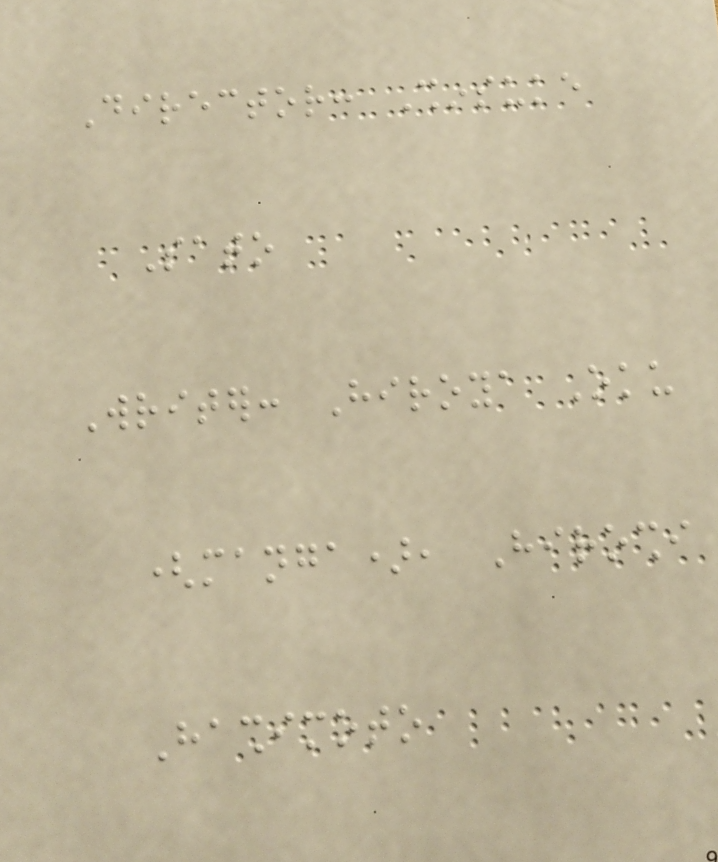Director: Shinsuke
Sato
Writer: Hiroya Oku
(manga), Hiroshi
Hashimoto
